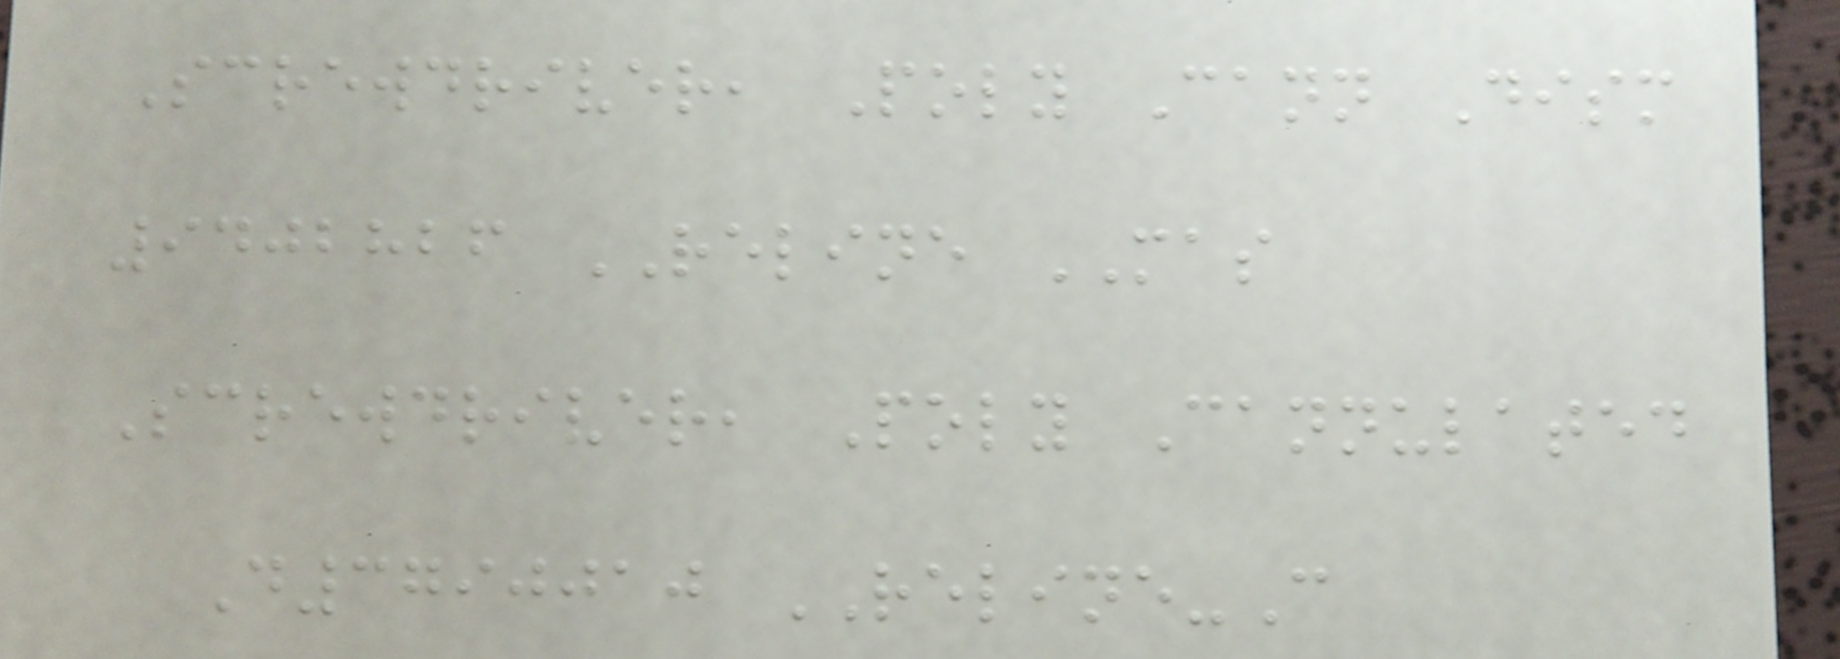Screwdriver, Poly Cann Dism
9402826 RELINE MAS
Screwdriver, Poly Cannulated
D3790010 RELINE-C
